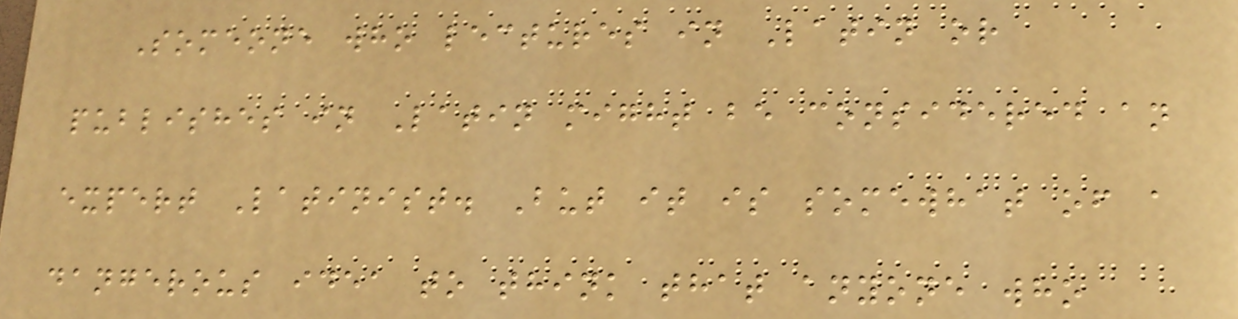Someone who lectures in Latin or
publishes in Latin might be considered an
expert Latinist. But it is somewhat of a
dangerous idea to think that anyone who
